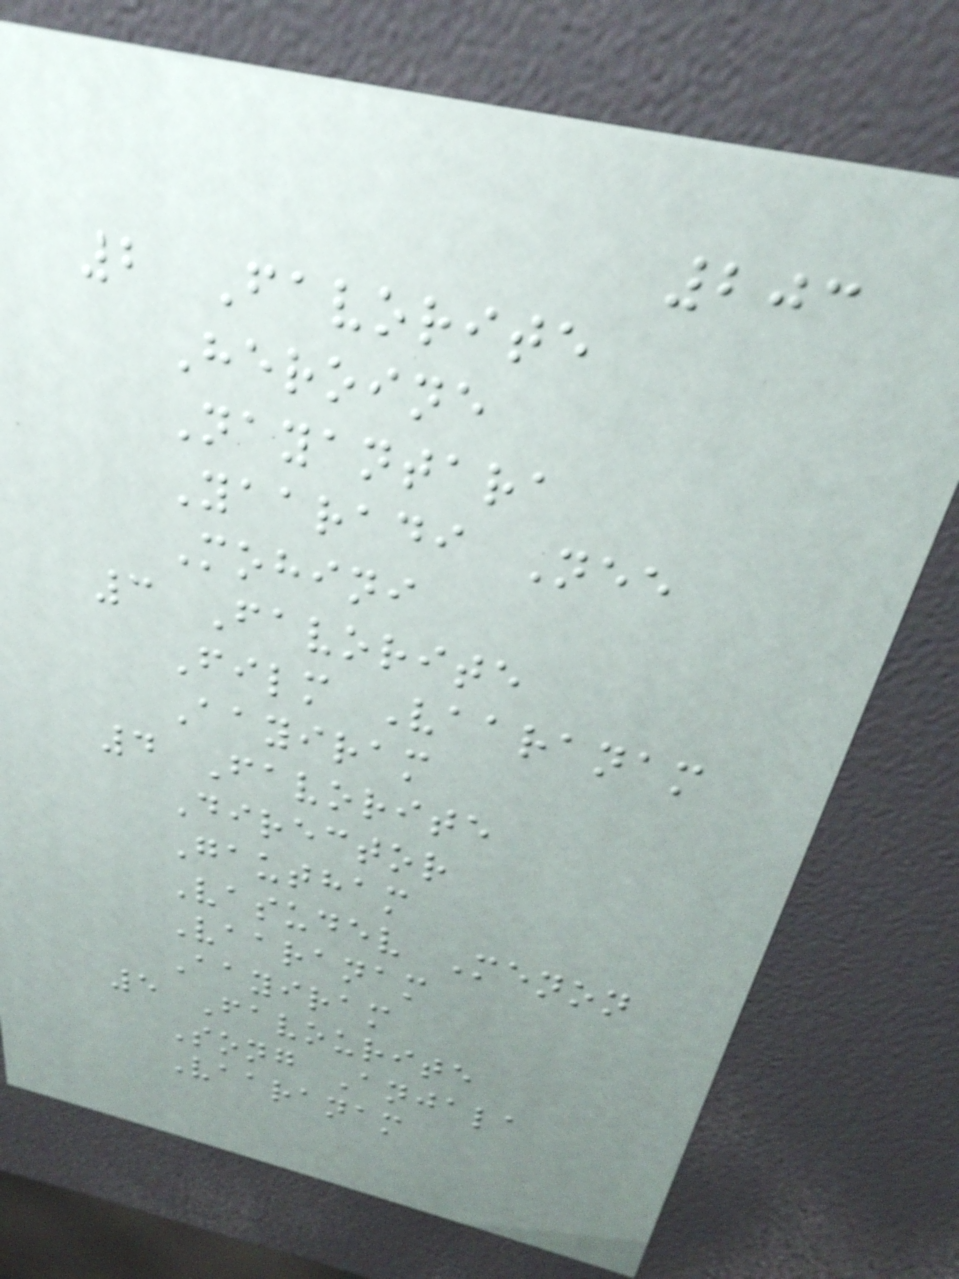203
2 Favorite
Heroine
Nayantara
Yaaradi Nee
Mohini
3 Favorite
Film Vaaranam
Aayiram
4 Favorite
Director
Gautham
Vasudev Menon
Vaaranam
Aayiram
5 Favourite
Song Anjala
Vaaranam
